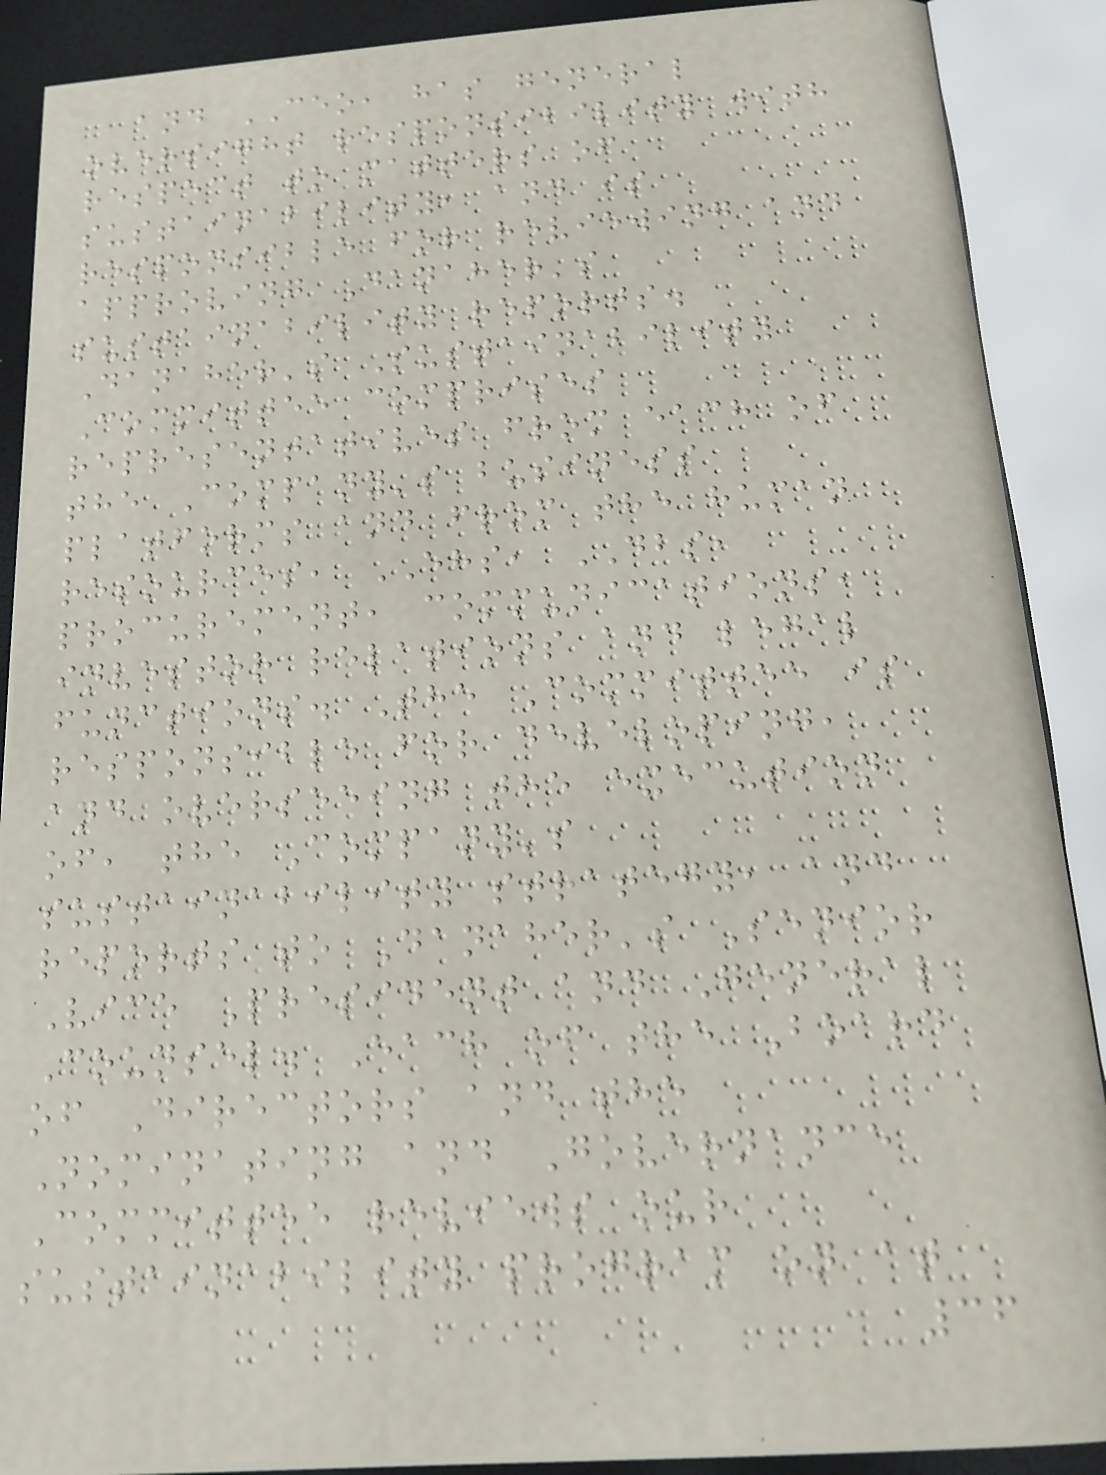and CEO, has general
oversight responsibility with
respect to matters of
sustainability, and is
responsible for reviewing and
approving Danaher's
sustainability reports.
Danaher's Sustainability
Committee comprises
representatives from each of
the Company's business
platforms and from the human
resources, EHS, DBS,
procurement, communications,
investor relations and legal
functions. The Committee is
responsible for developing,
and overseeing the execution
of, the Company's
sustainability strategy, and
reports to Danaher's Senior
Vice President and General
Counsel. Each of the Board
of Directors and the
Nominating and Governance
Committee reviews our
sustainability program on at
36
